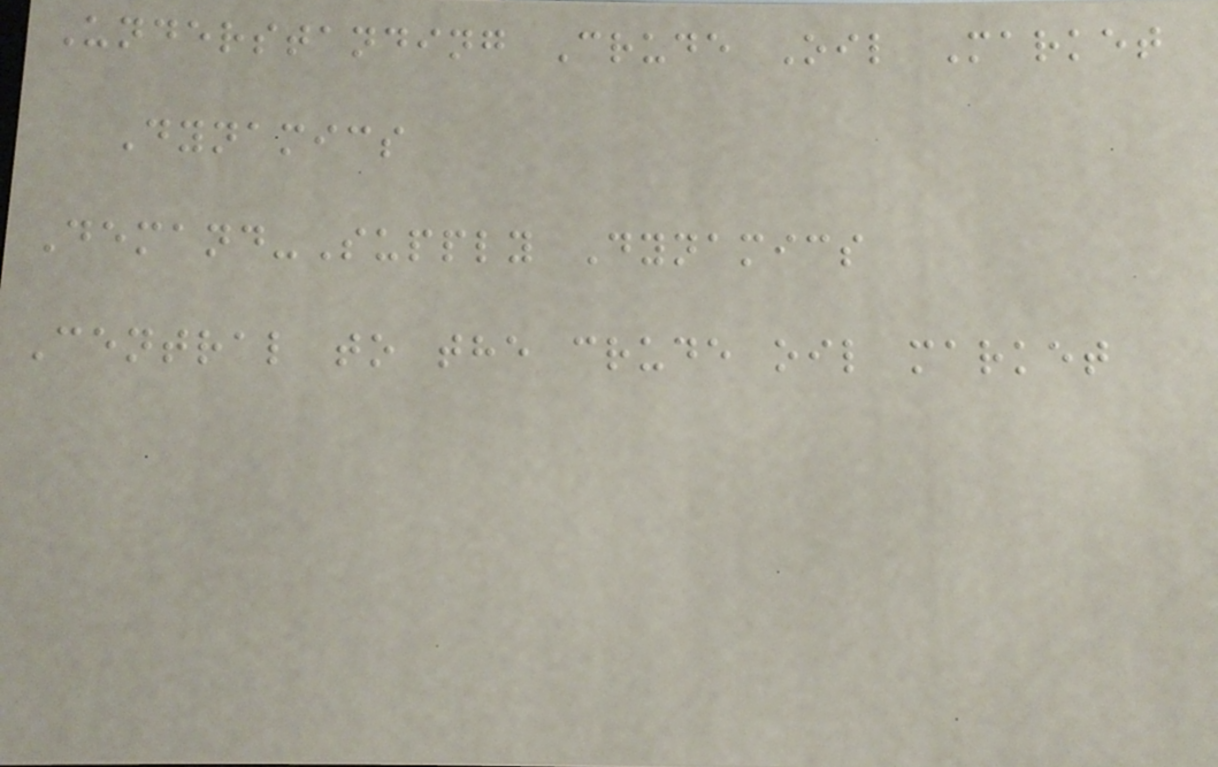Understanding Crude Oil Market
Dynamics
Demand-Supply Dynamics
Central to the crude oil market
